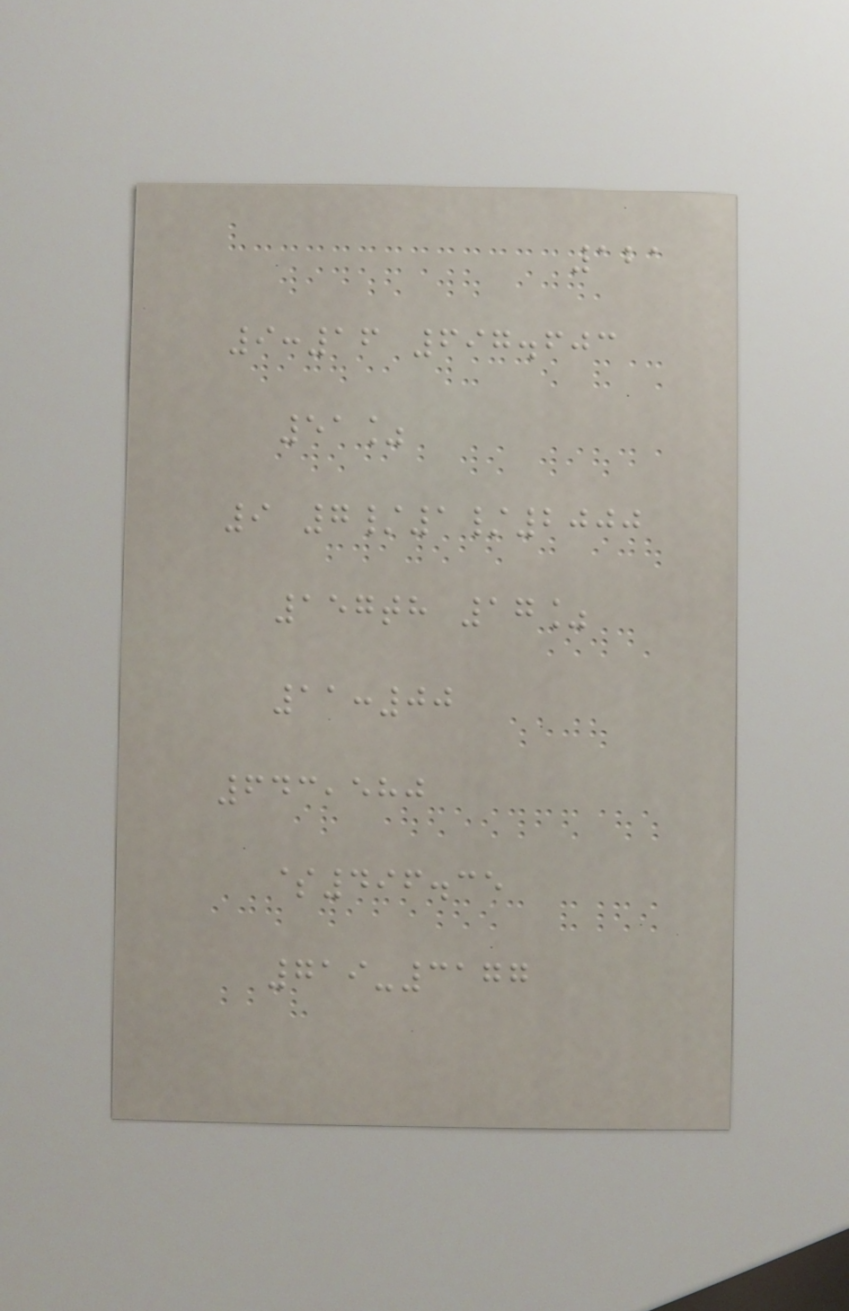121
9:16 697.603
51%
9 7/1/2000
157th 17%
11:00
643,580
$496.35
719-3177
